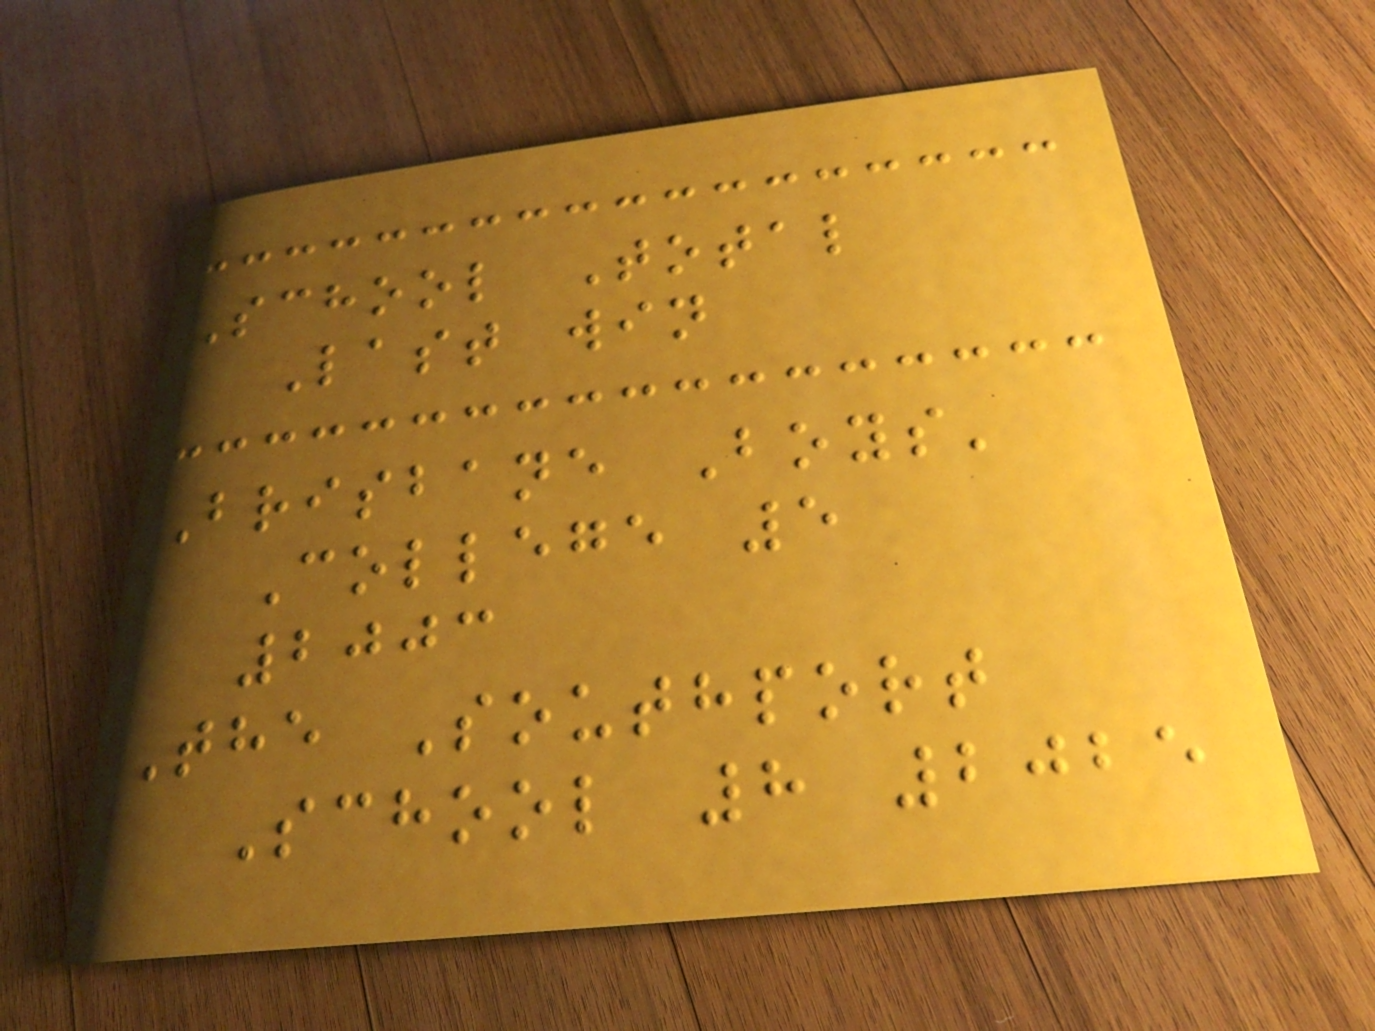School Total
Last win
Brisbane Boys'
College 5
2003
The Southport
School 8 2025
